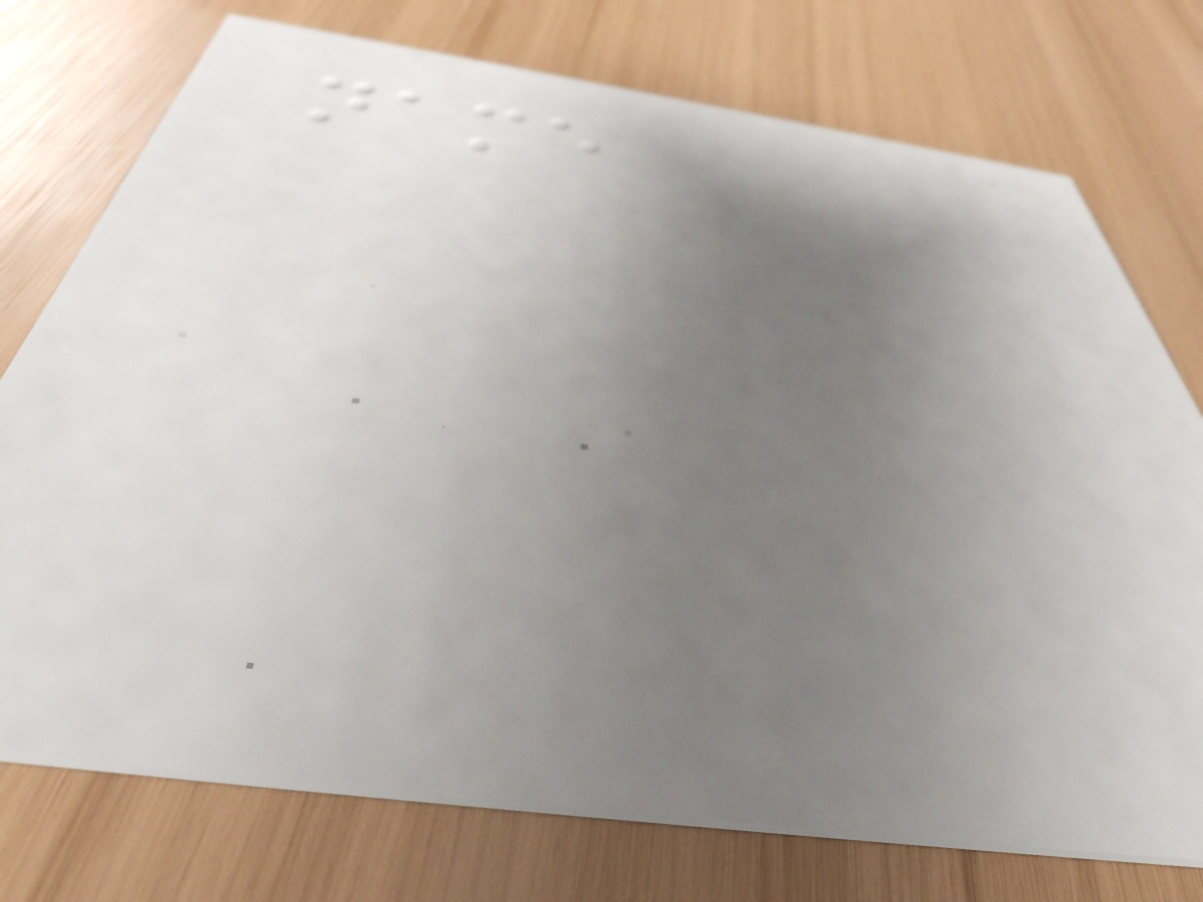name
